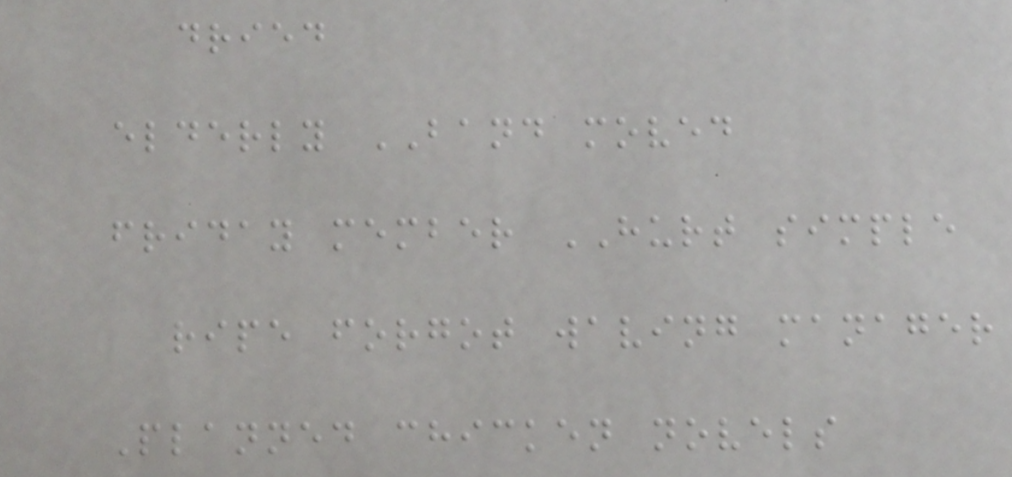dried
elderly BAND moved
friday member HURT simple
ripe forgot waving manager
Planned chicken novels
